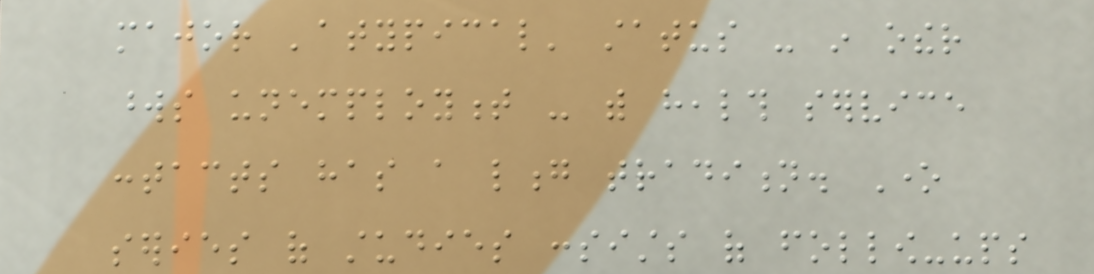major 'atypical' status - in other
words unemployment - with health service
contacts has a long tradition. One
series of studies consists of follow-ups
